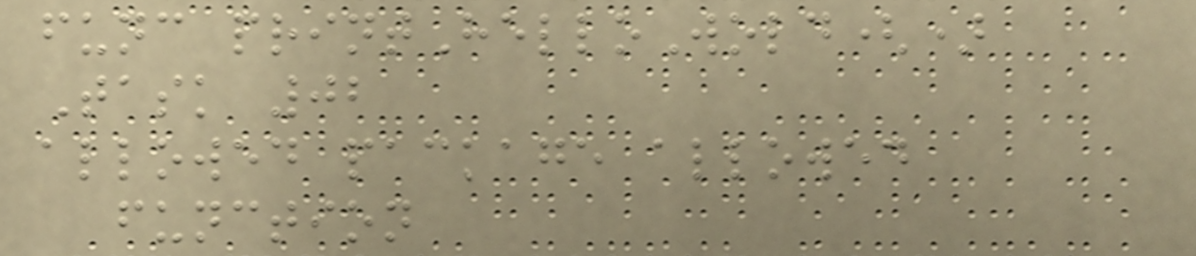func printHelloWold()
Task 02
allowed package allowed
function
